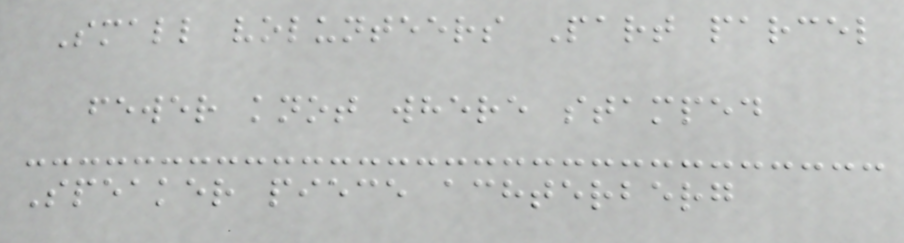Small volunteers Part parcel
fewer knot where stamped
Speaker piece achterberg
